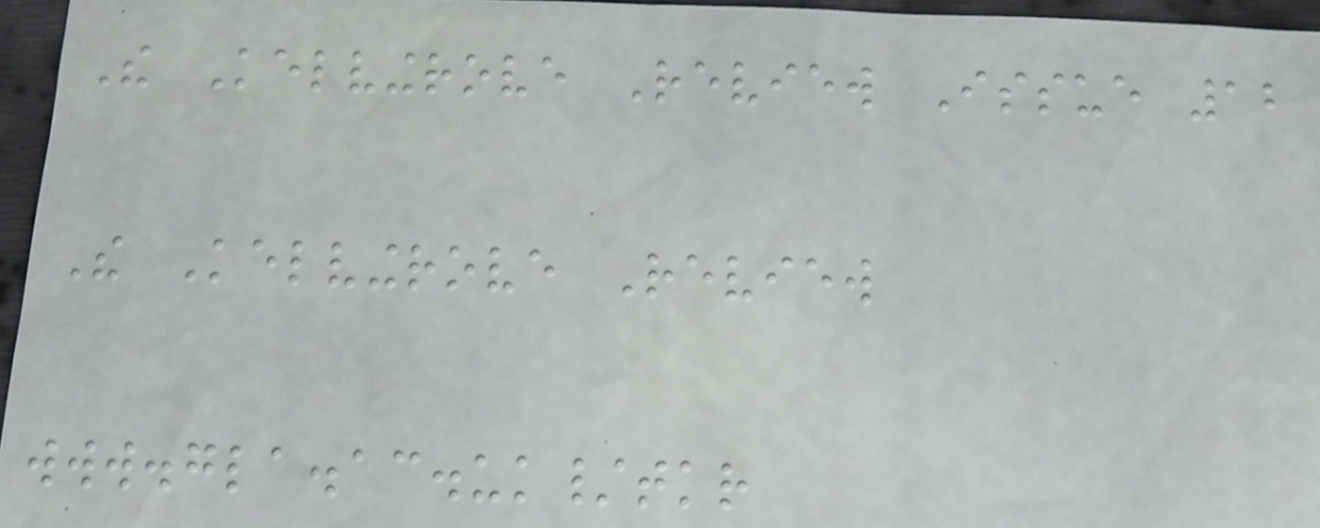The Kelvingrove Review Issue 12
The Kelvingrove Review
www.gla.ac.uk/tkr
